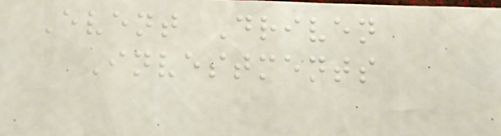Event Driven
Investments
